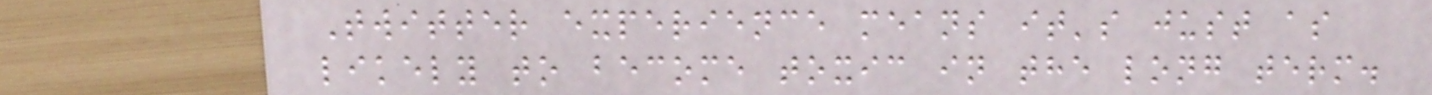Twitter experience means it's just as
likely to become toxic in the long term.
